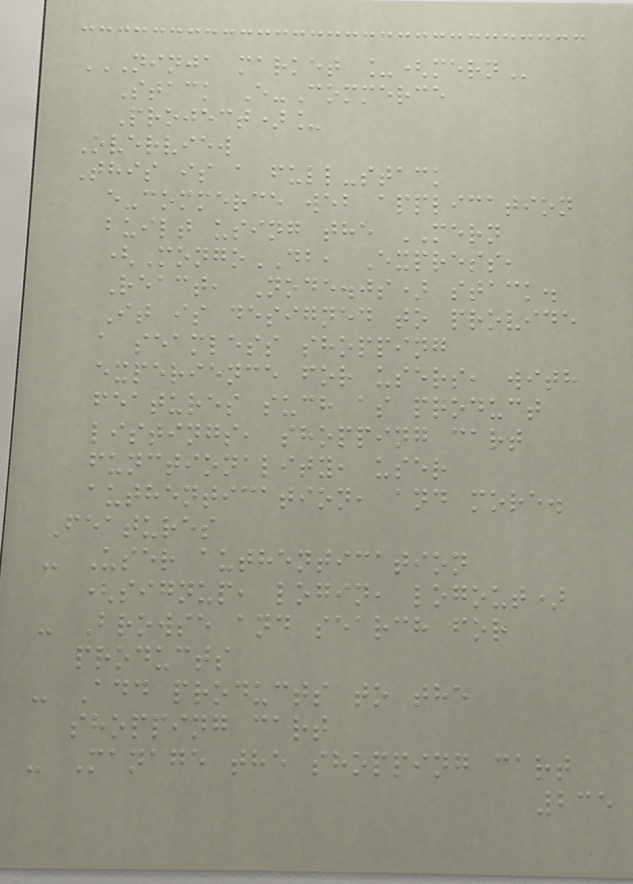NINJA MARKET _(MERN
Stack E-Commerce
Project)_
Overview
This is a full-stack
e-commerce web application
built using the MERN
(MongoDB, Express,
React, Node.js) stack.
It is designed to provide
a seamless shopping
experience for users, with
features such as product
listings, shopping cart
functionality, user
authentication, and more.
Features
- User authentication
(signup, login, logout)
- Browse and search for
products
- Add products to the
shopping cart
- Manage the shopping cart
235
